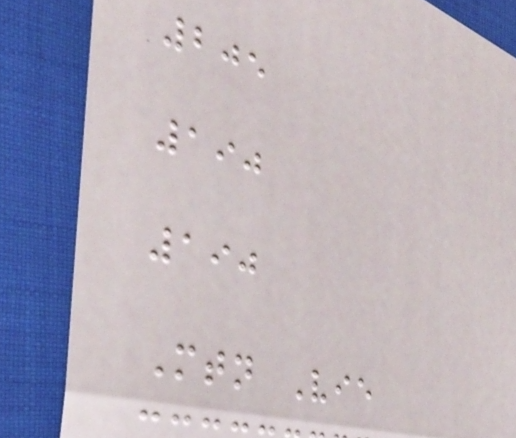205
190
190
Mtn Vie
